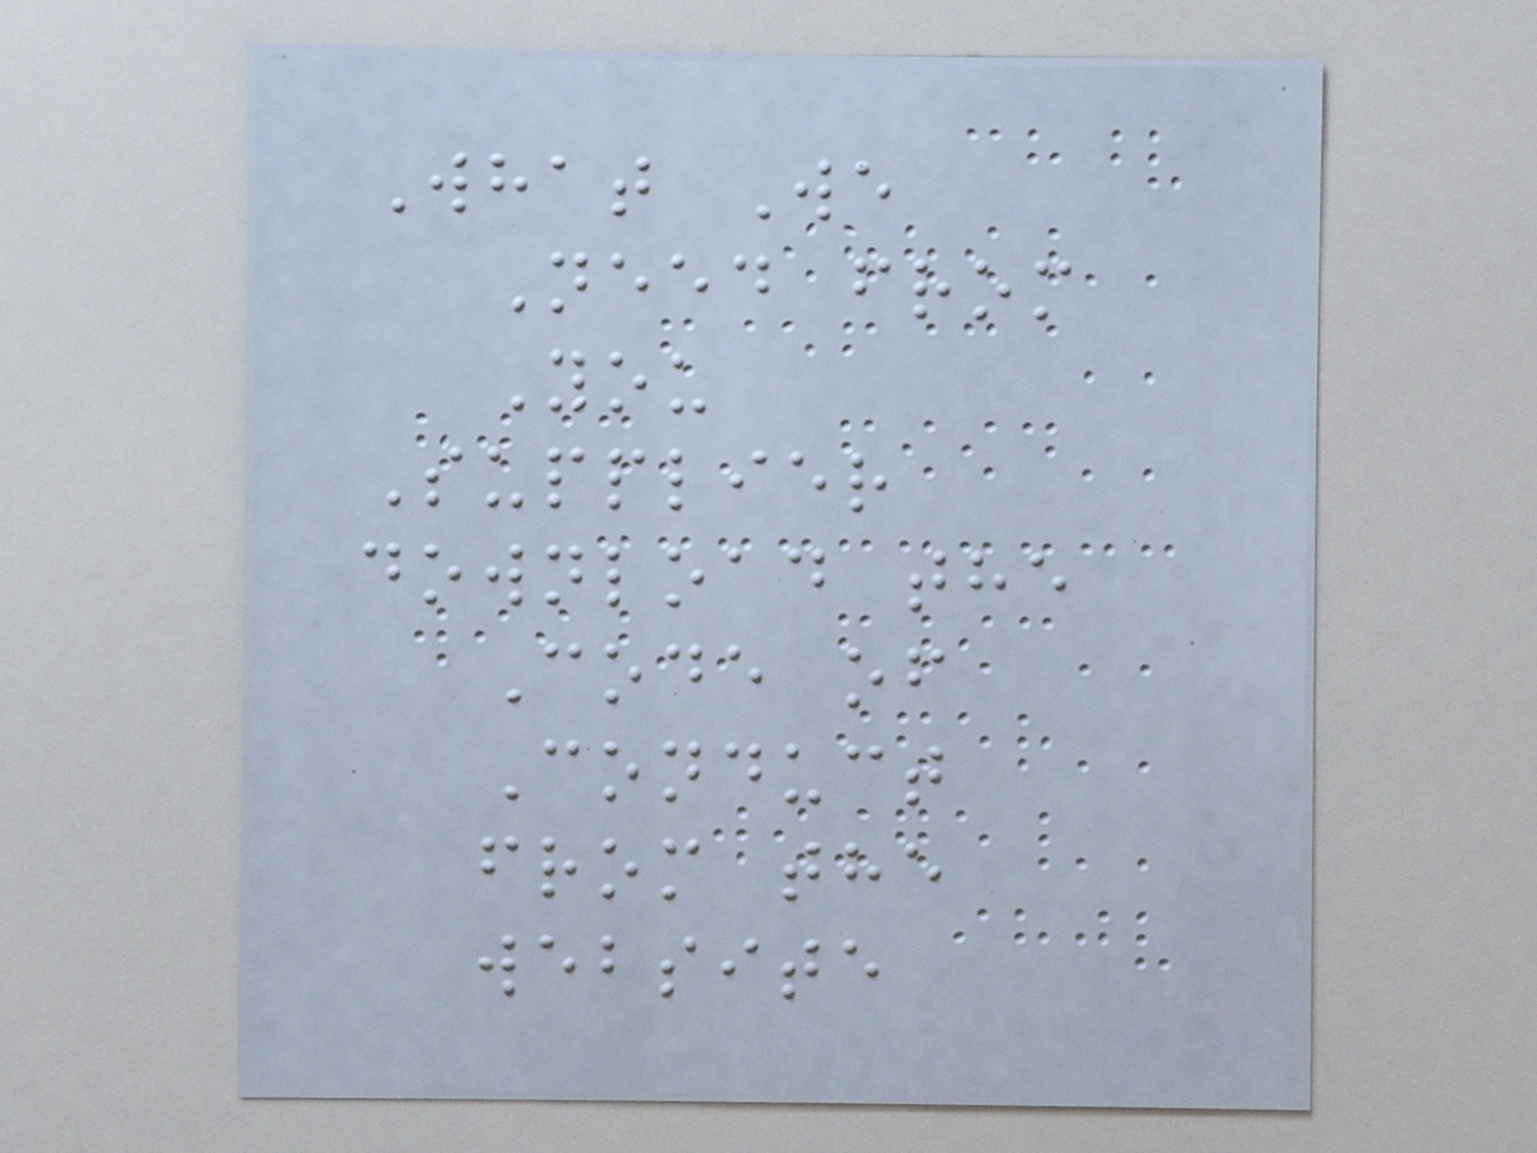What We
Need from
You
Supplier
download the
Code of
Conduct
from the
website
